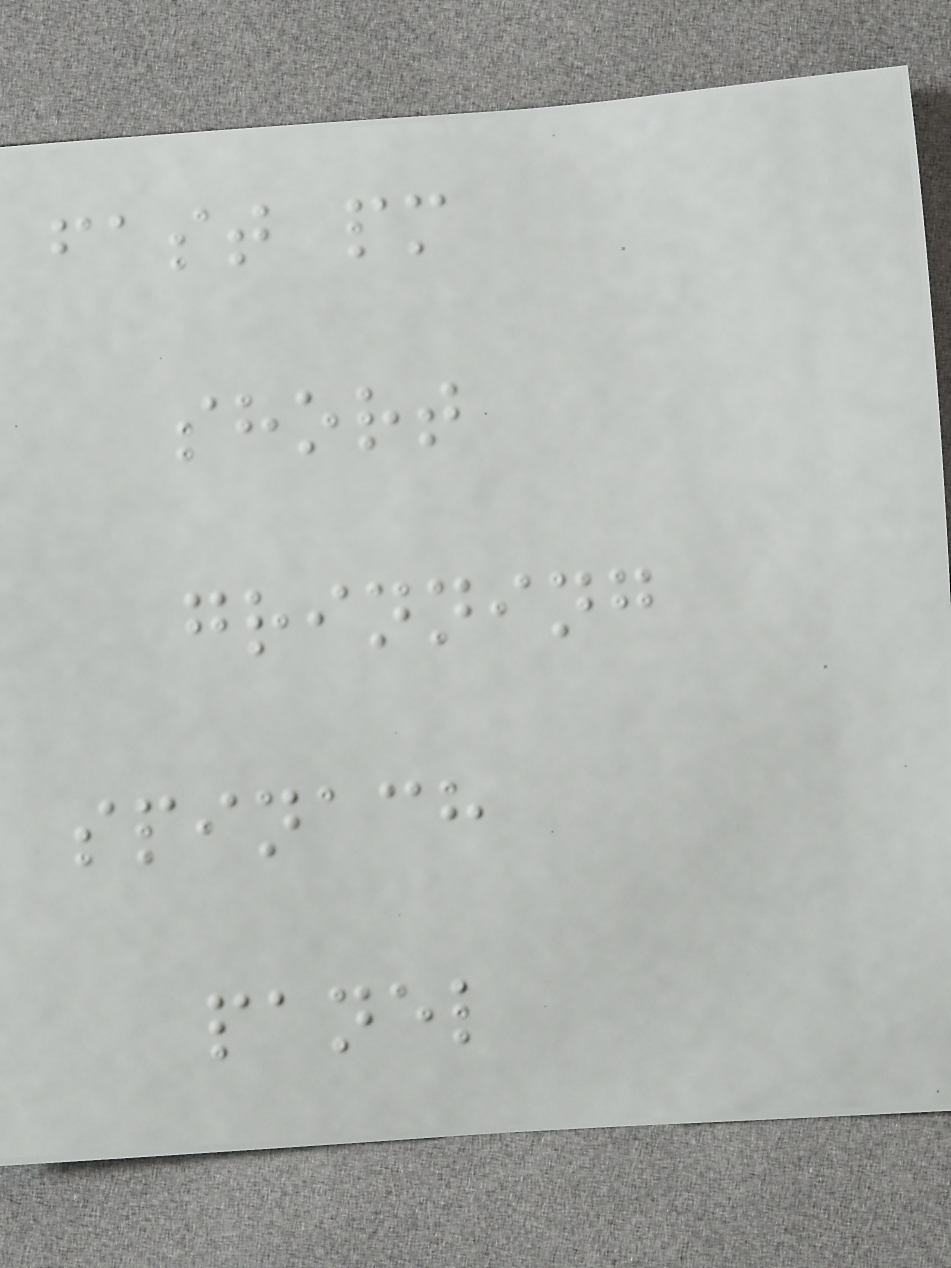fast pm
short
grinning
spinach
panel
